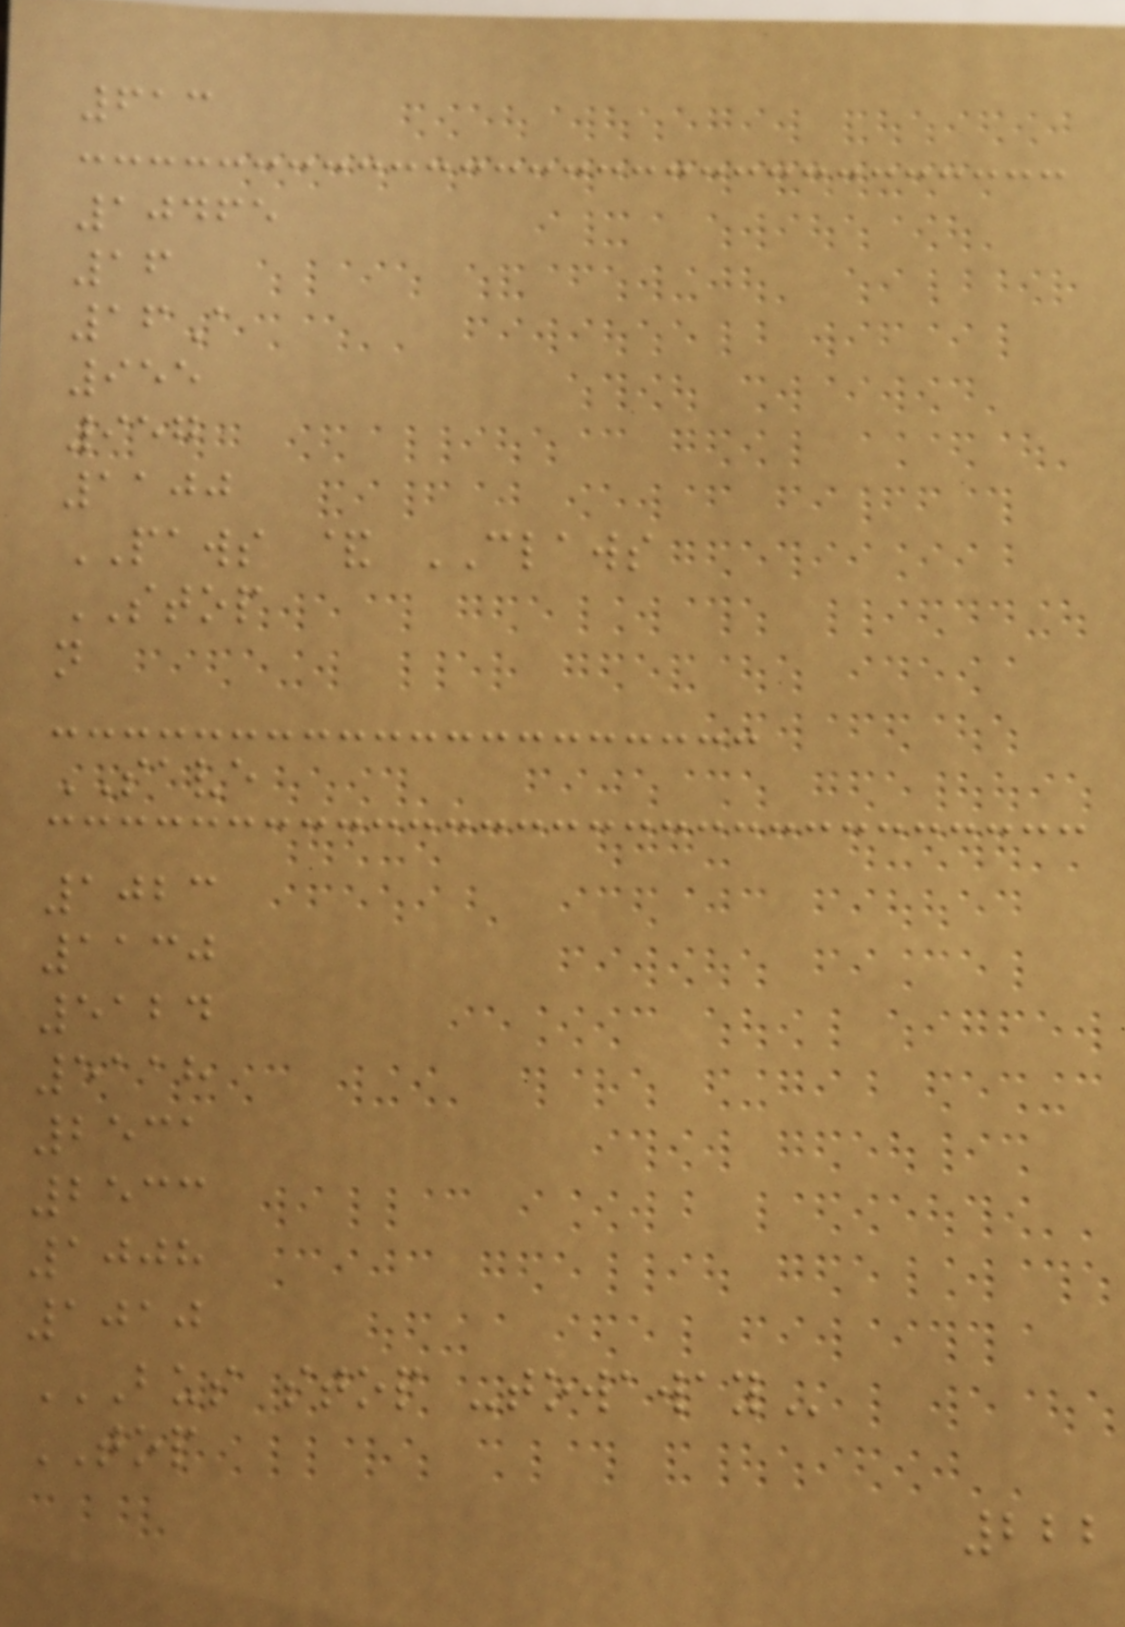613
10465
16
16A
955
957
1100
PAWS & CLAWS
STOP
n
SAVE
1023
1130
5124
5118
2531
2533
1008
1010
BUS STOP -TOWAWAY
TOP
222
